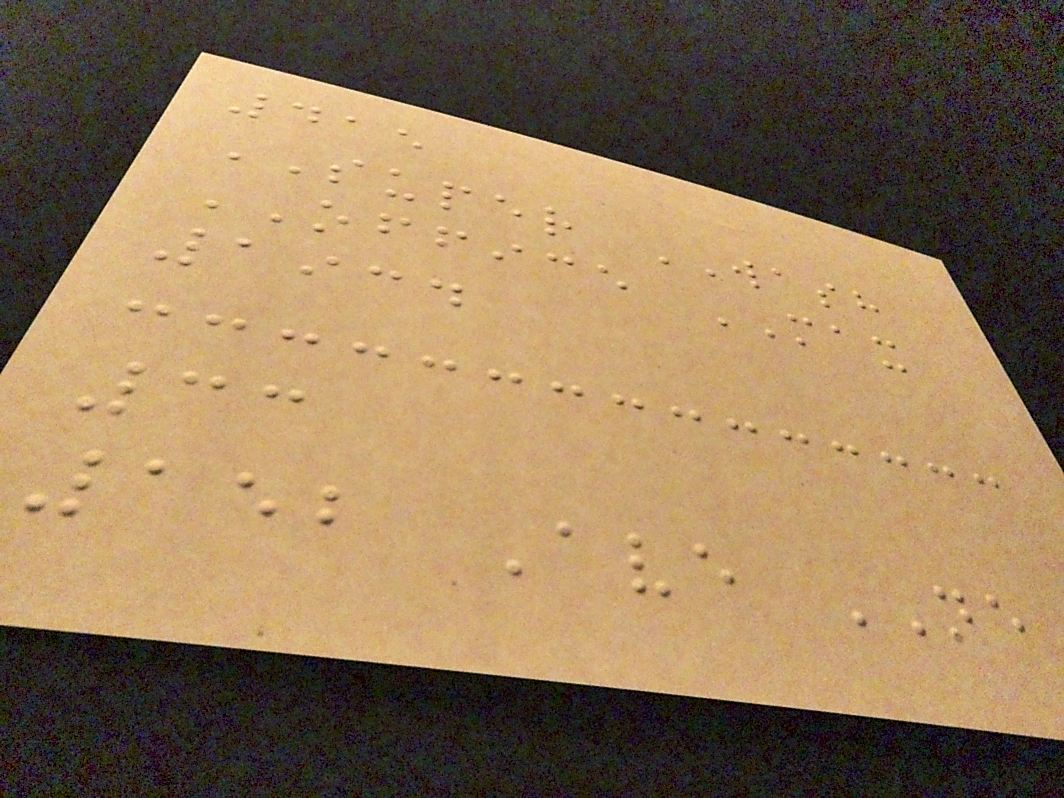415
SUPER WASH
OFFICE MAX
1934
33
152 Ave NE
